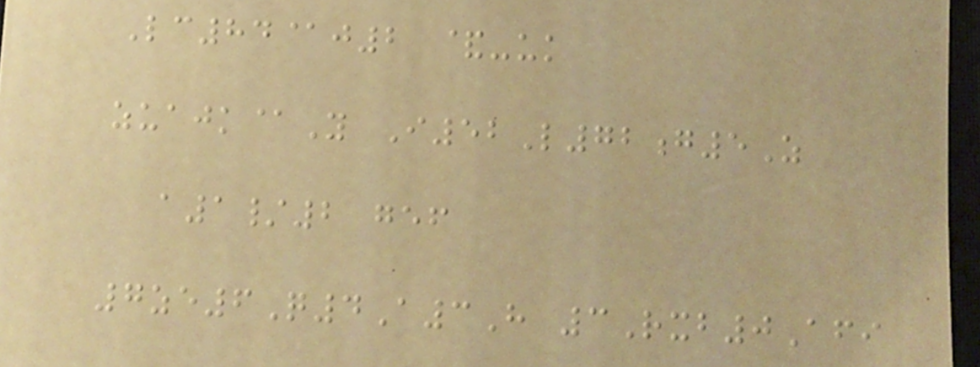Lc84@j2 &-uk
zuajk@Y I52L72g5Z
a1/2 gef
7ze6Q4A3H 3Rxb0Afi
